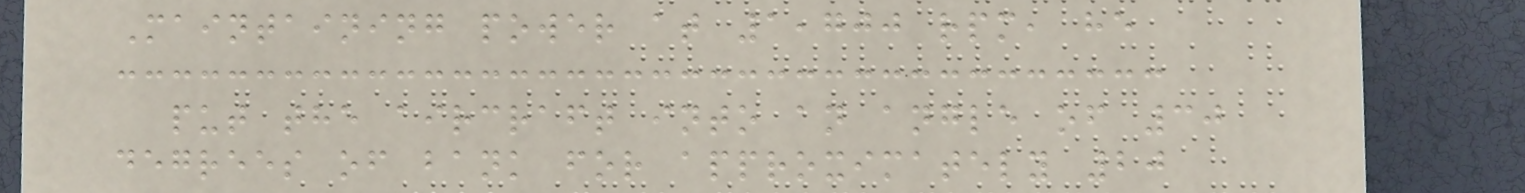Maintaining power at 1,700 rpm, he
put the aircraft into an angle of 30
degrees of bank for approximately 20
